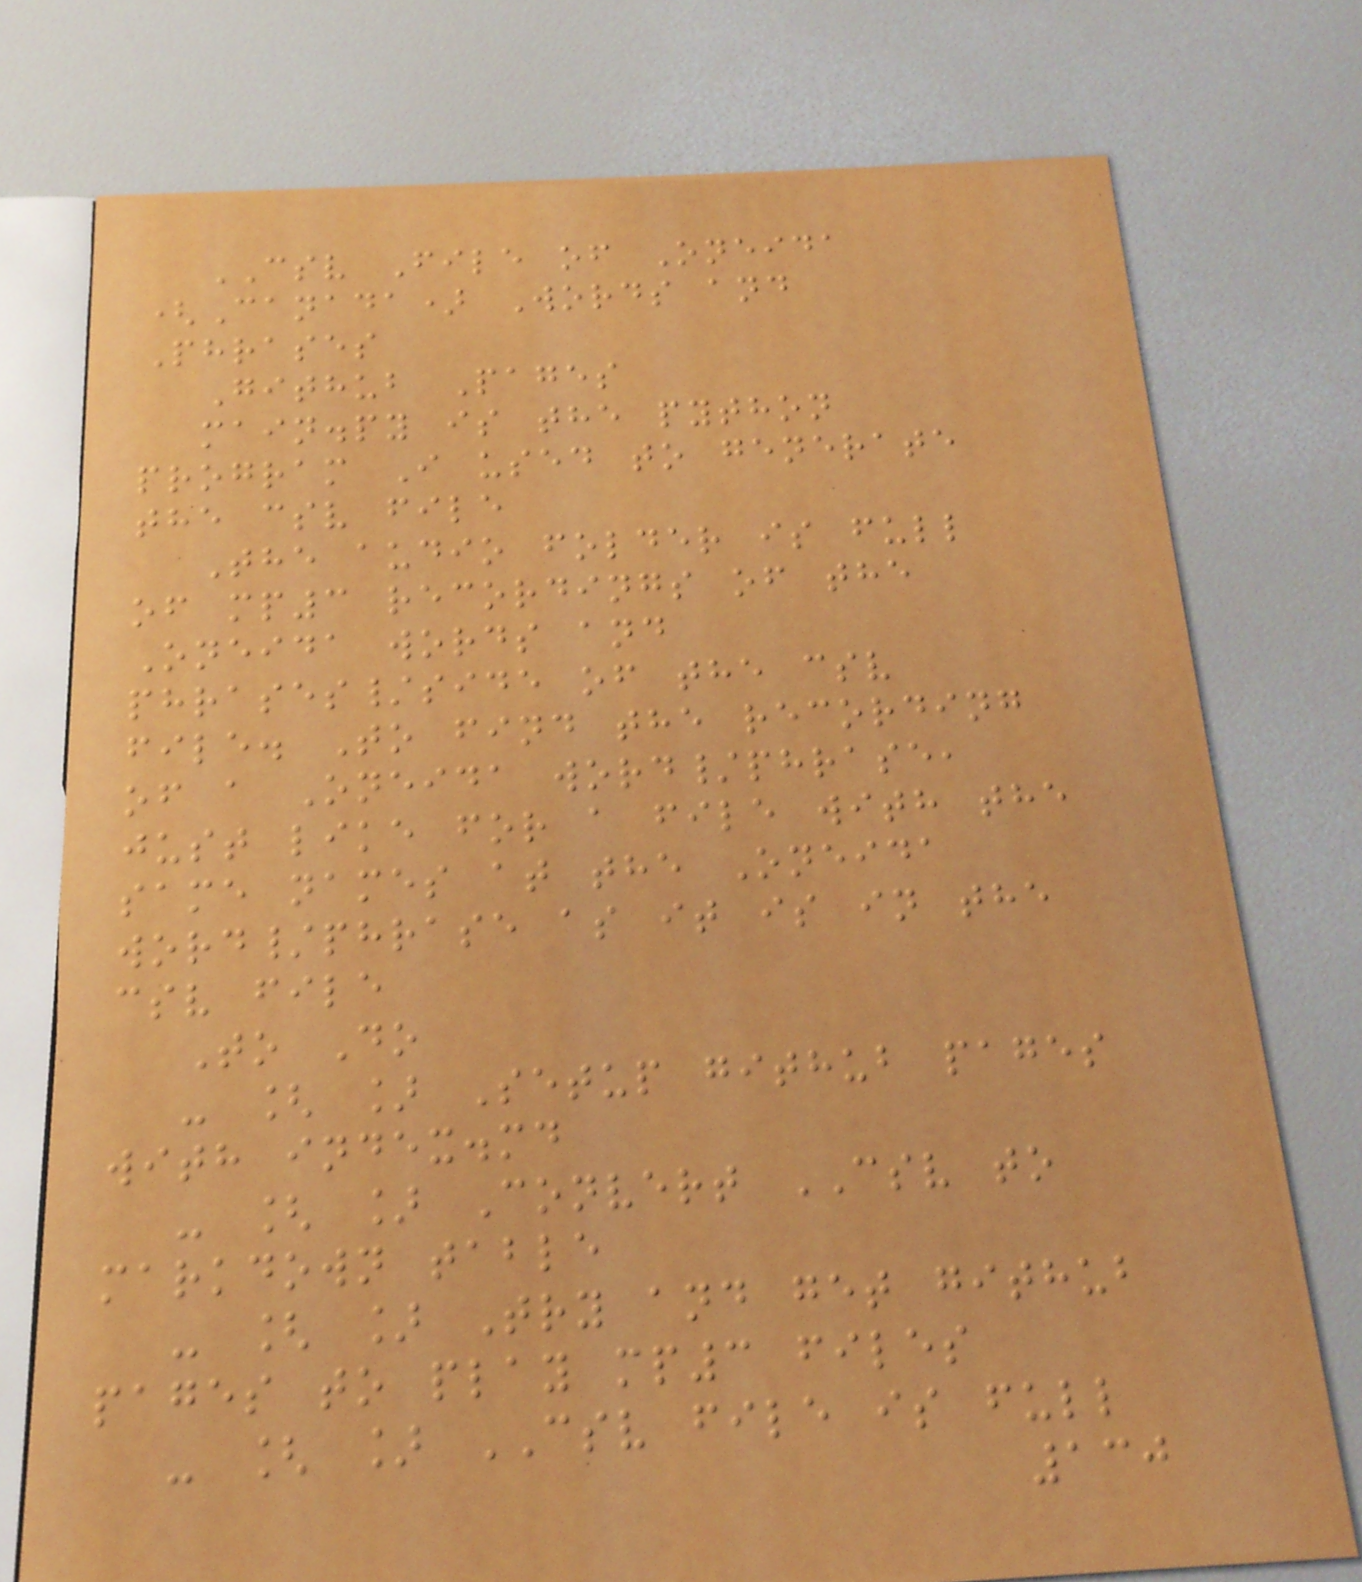CSV File of Oneida
(Canada) Words and
Phrases
Github Pages
main.py is the python
program I used to generate
the csv file
The audio folder is full
of mp3 recordings of the
Oneida words and
phrases/side of the csv
file. To find the recording
of a Oneida word/phrase,
just like for a file with the
same names at the Oneida
word/phrase as it is in the
csv file
To Do
- [ ] Setup github pages
with index.md
- [ ] Convert CSV to
markdown table
- [ ] Try and get github
pages to play mp3 files
- [ ] CSV file is full
130
